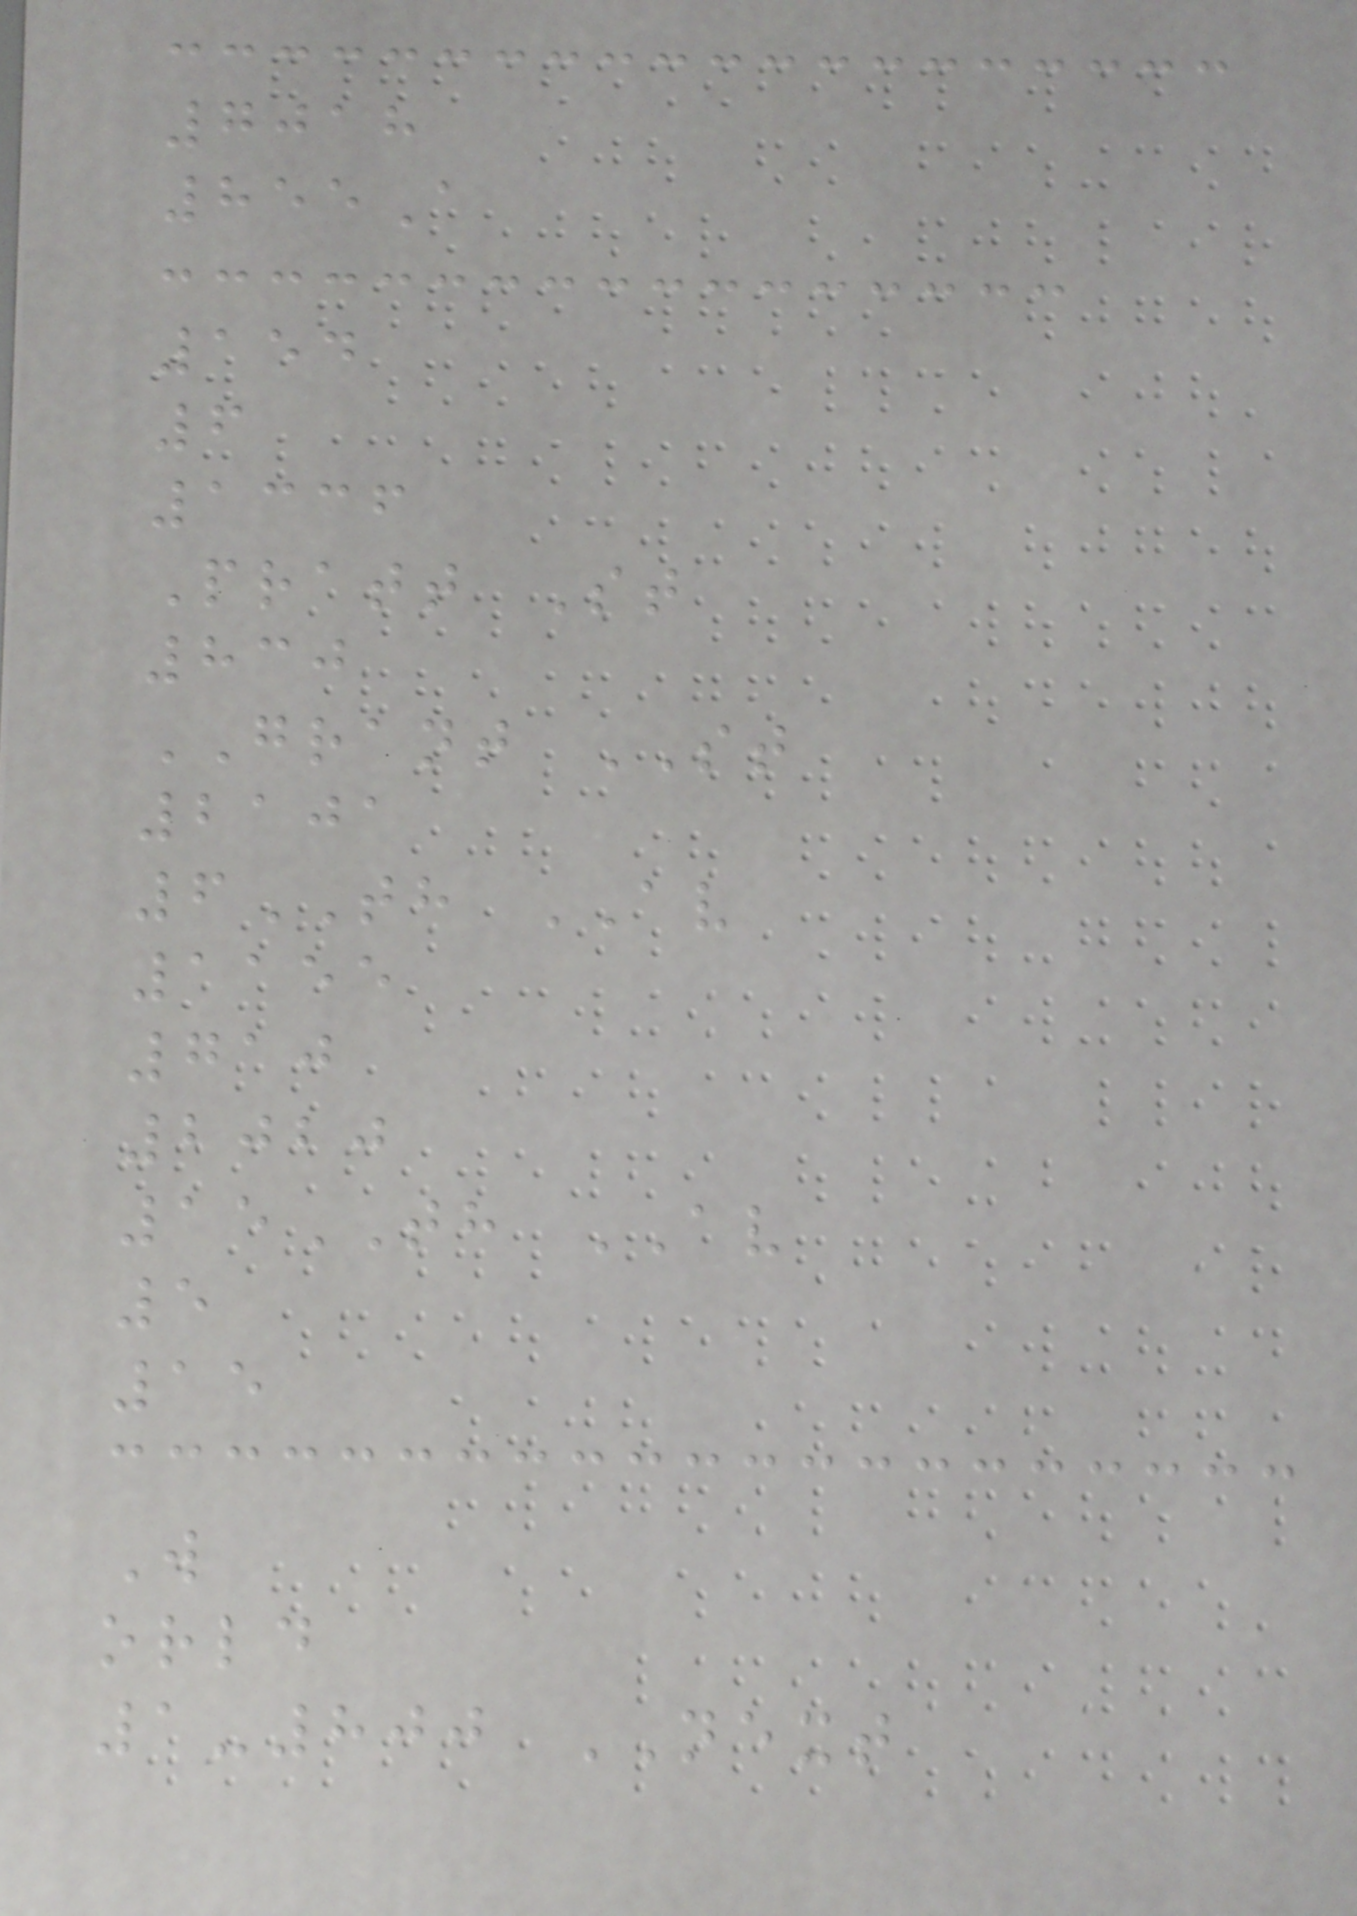7018
855A
154
6
1336
Pratt St
830
GRANT ST
2101
6TH AV
1155
710
2020
15TH AV
5
15
W
orld
1-800 NEXT
